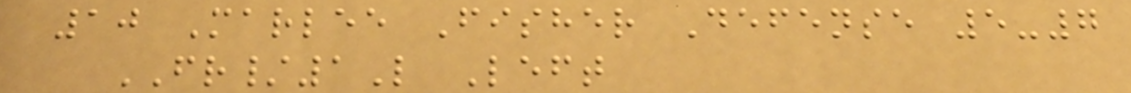10 Marlee Fisher Defense 5-7
FR/1L Left
